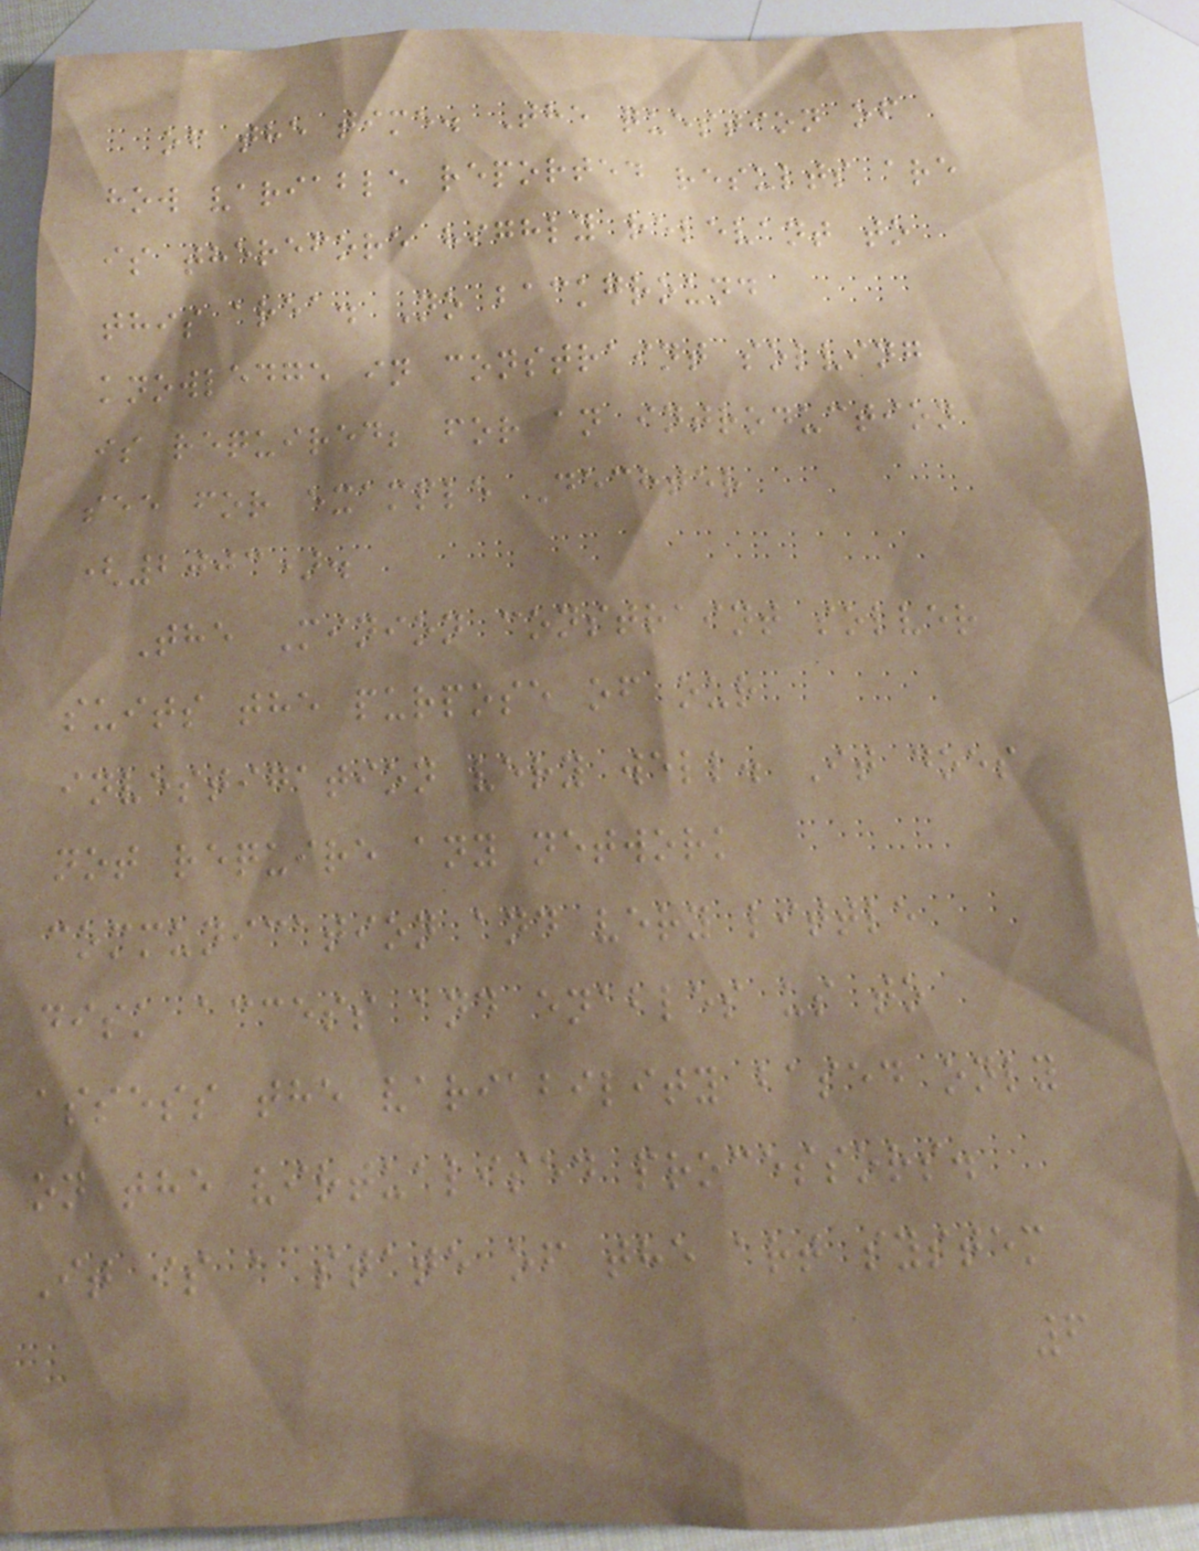of the time. The question of
how variable reported results are
is therefore highly relevant to
this area. No background
knowledge in constraint solving
is required; for an introduction
see for example Dechter
(2003).
The Minion constraint solver
suits the purpose of our
investigation very well. It does
not require any network
communication and very little
disk access and enables us to
assess the variability based only
on the virtualised processors.
It is a state of the art system
6
